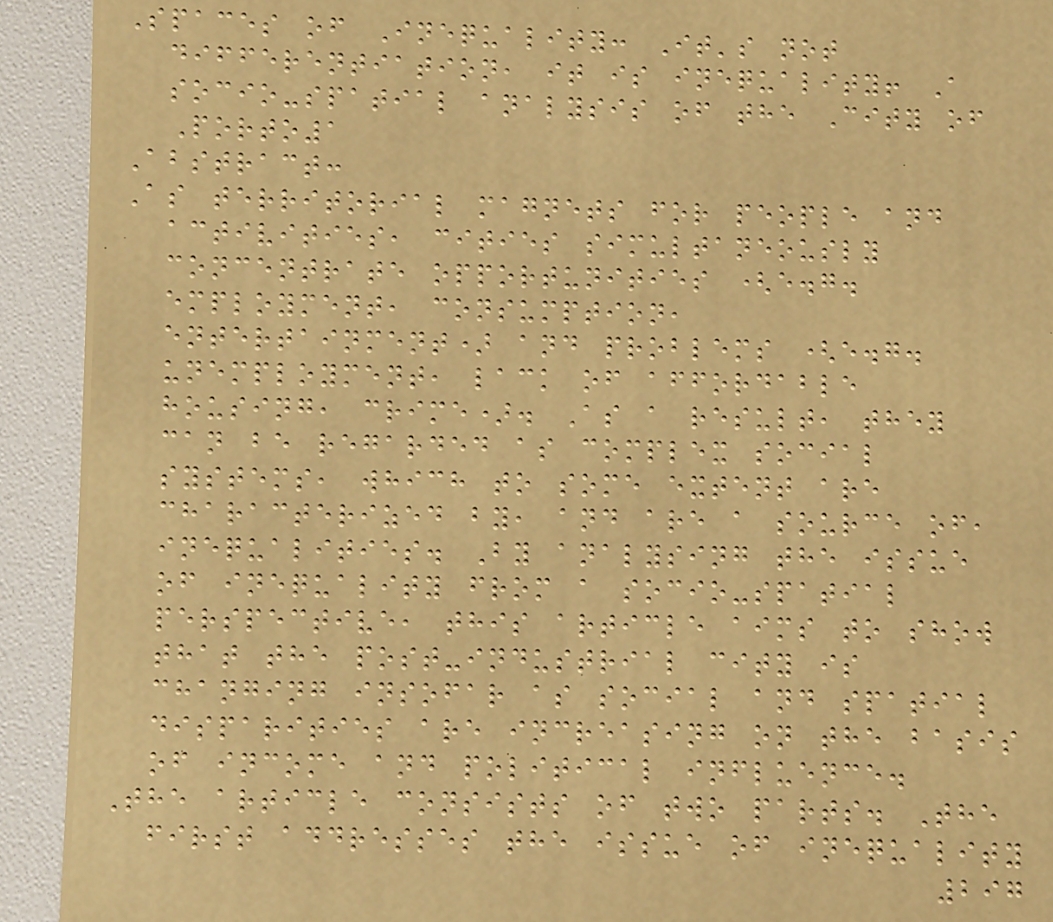Spaces of Inequality: It's not
differentiation, it is inequality! A
socio-spatial analysis of the City of
Porto1
Abstract:
As territorial magnets for people and
activities, cities simultaneously
concentrate opportunities (e.g.
employment, consumption,
entertainment) and problems (e.g.
unemployment, lack of affordable
housing, crime). As a result, they
can be regarded as complex social
systems, which to some extent are
characterized by, and are a source of,
inequalities. By analysing the issue
of inequality from a socio-spatial
perspective, this article aims to show
that the post-industrial city is
changing insofar as social and spatial
disparities are increasing on the basis
of income and political influence.
The article consists of two parts. The
first addresses the issue of inequality
297
